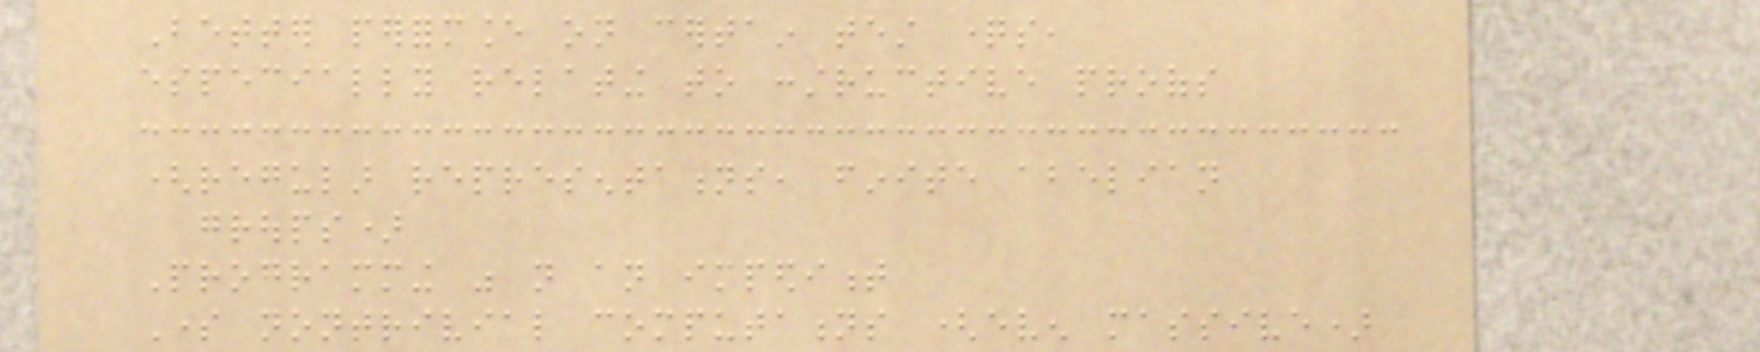Better performance on certain test questions,
especially relating to constructive proofs
(regular representations, finite abelian
groups)
Programming was not an impediment
Some nontrivial computations (even massive)
